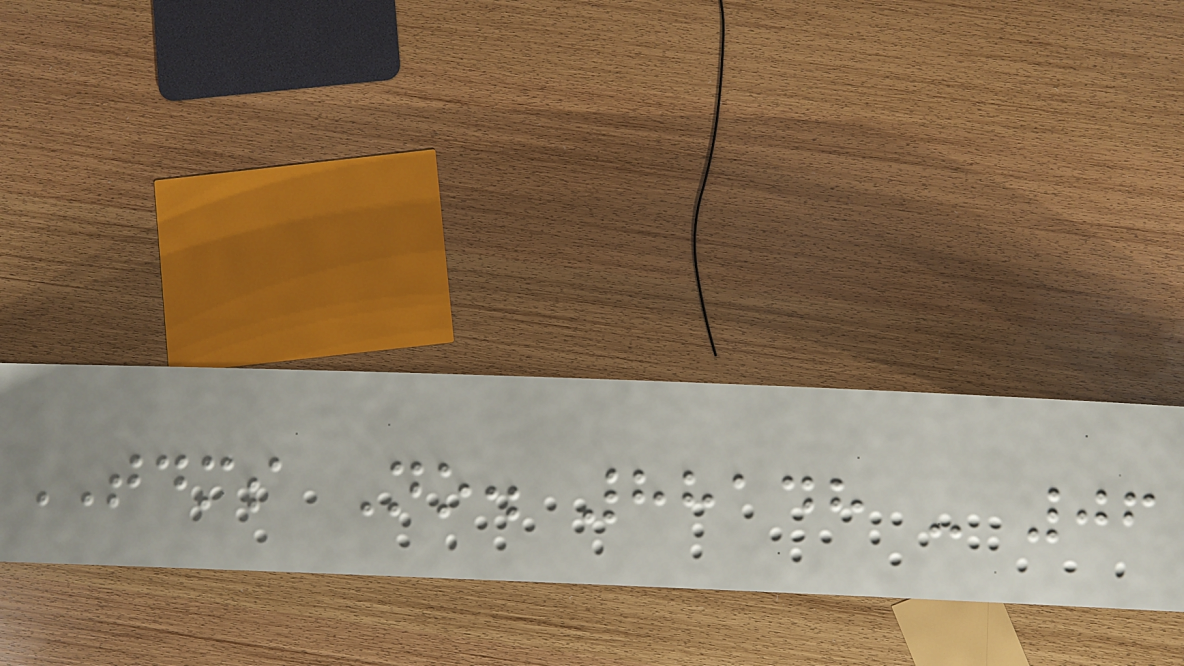TDMS No. 88148 - 06
